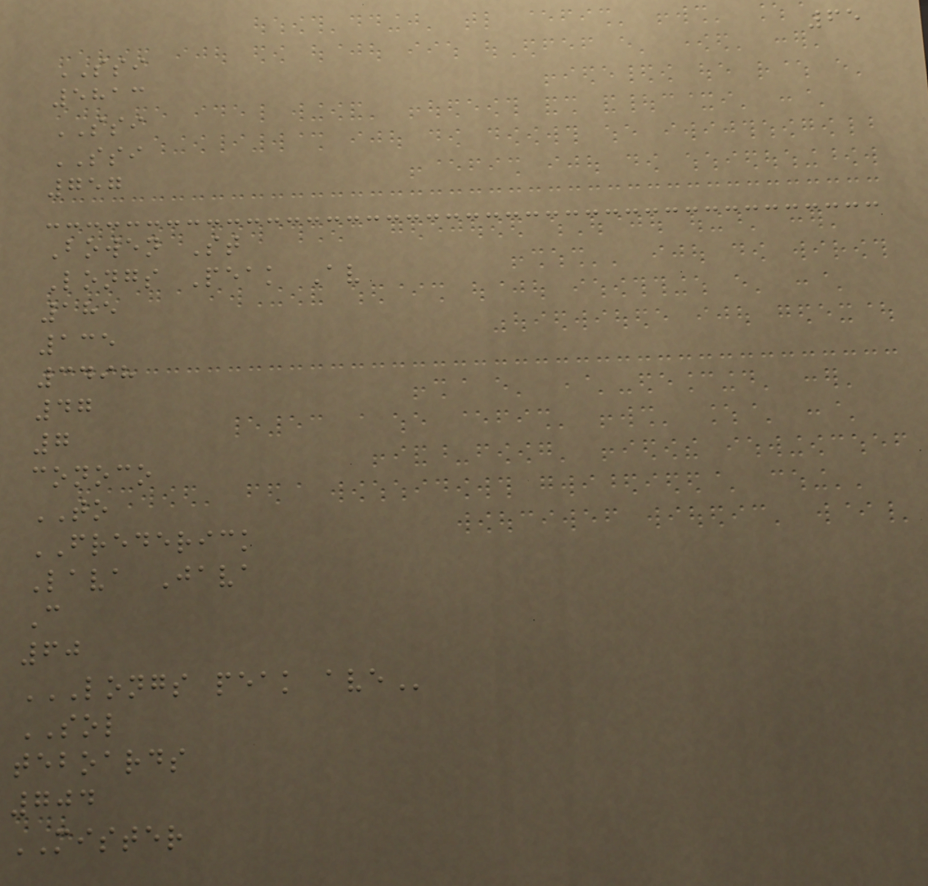65
SSI
5813
SSI
SSI
757
Bowen St
Longs Peak Av
185
135
3498
47
7
conoco
TO
FREDERICK
Lava Java
C
60
LONGS PEAK AVE
SOL
teboards
704
MISTER
